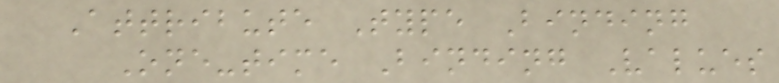Attribute Type Binding
One-time Binding Values
